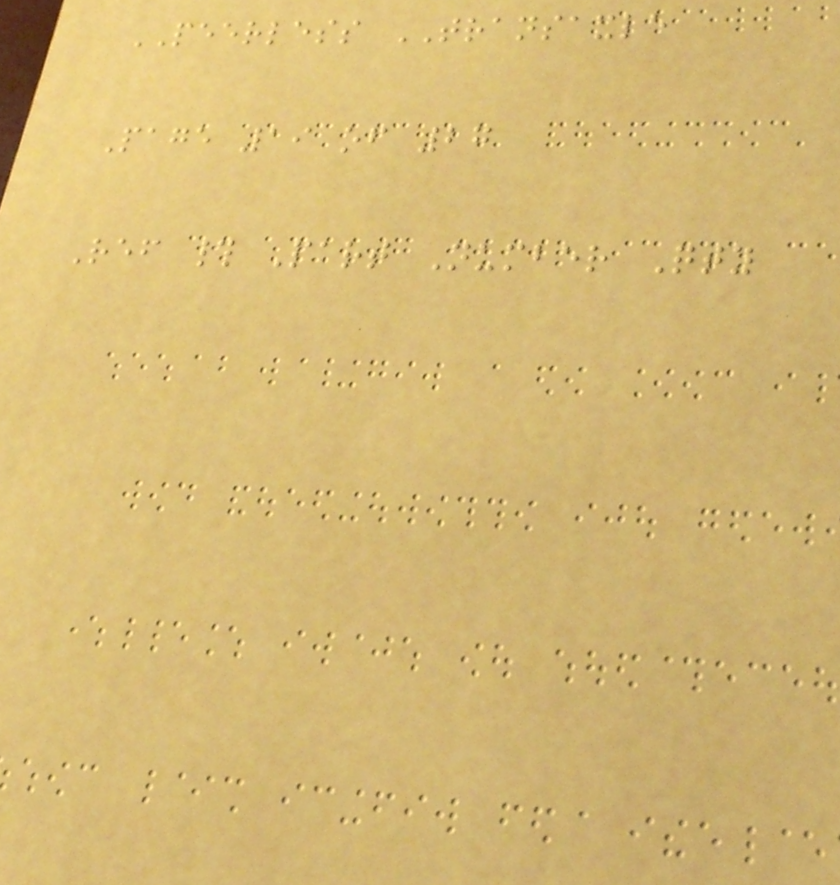PEERLESS TRANSAXLE
Page 19 of 27
Ref # Part Number Qty
